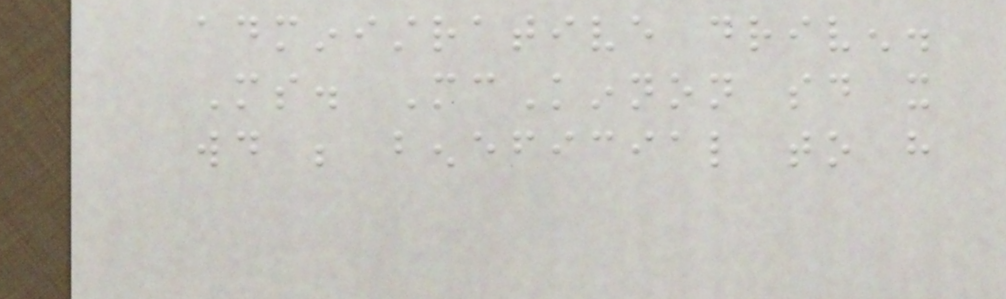administrative driven.
Ms. McKinnon said it
would be beneficial to have
